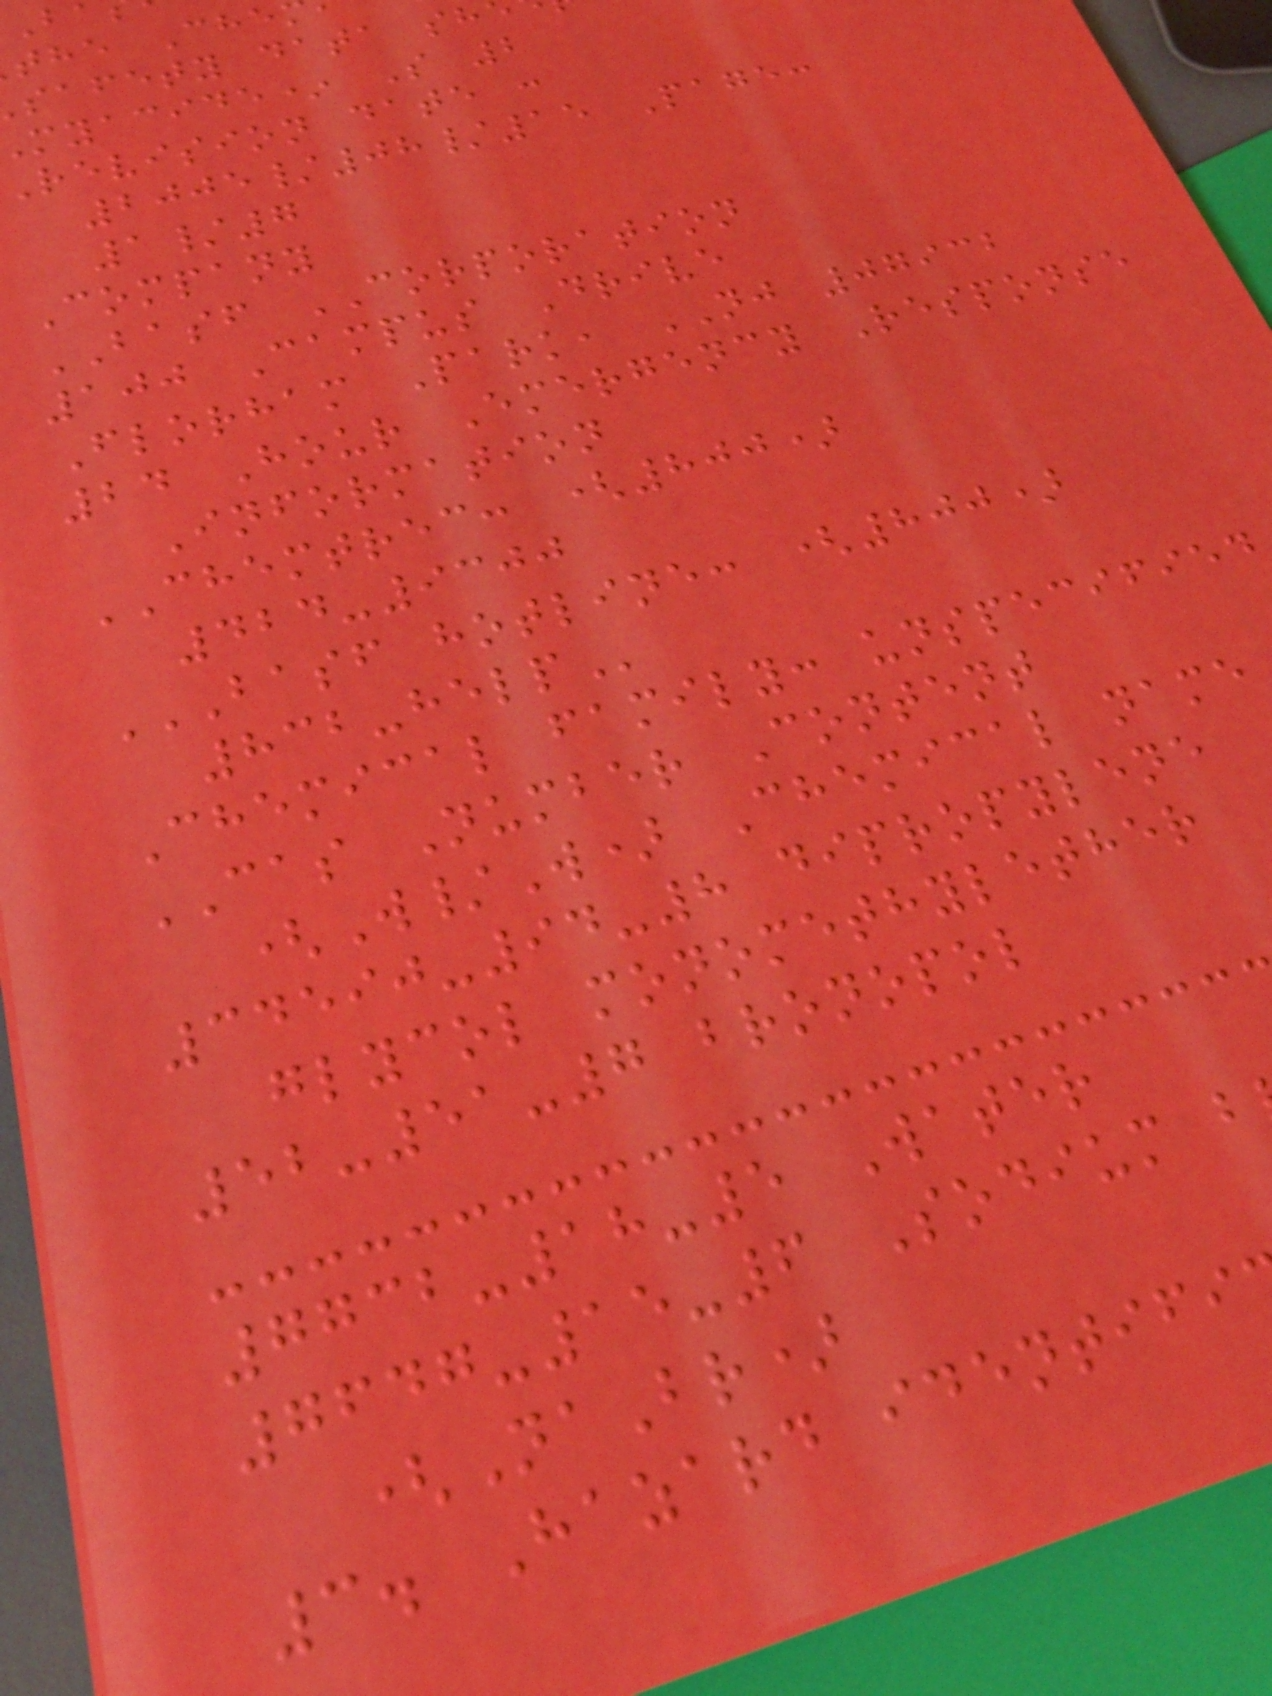the Che
safety data sh
myacide* S 2
Revision date :
2005/08/15 Page:
1/7
Company
BASF CORPORATION
100 Campus Drive
Florham Park, NJ 07932
24 Hour Emergency Response
Information
CHEMTREC: (800)
424-9300
BASF HOTLINE: (800)
Chemical family: unspecified
CAS Number Content
(W/W) Chemical name
34590-94-8 dipropylene
glycol monomethylether
52-51-7 bronopol
7732-18-5 Water
7647-15-6 Sodium b
(NaBr)
3. Hazard identifi
